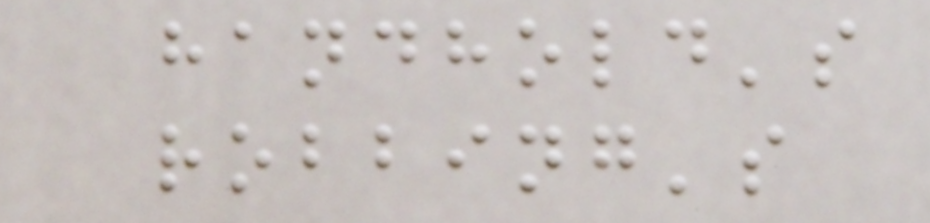handhold's
robbing's
